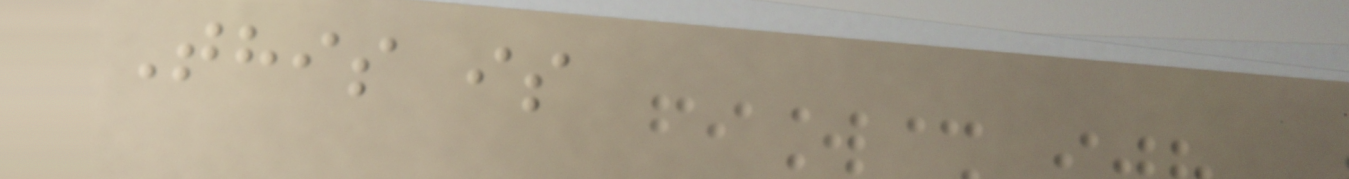This is
